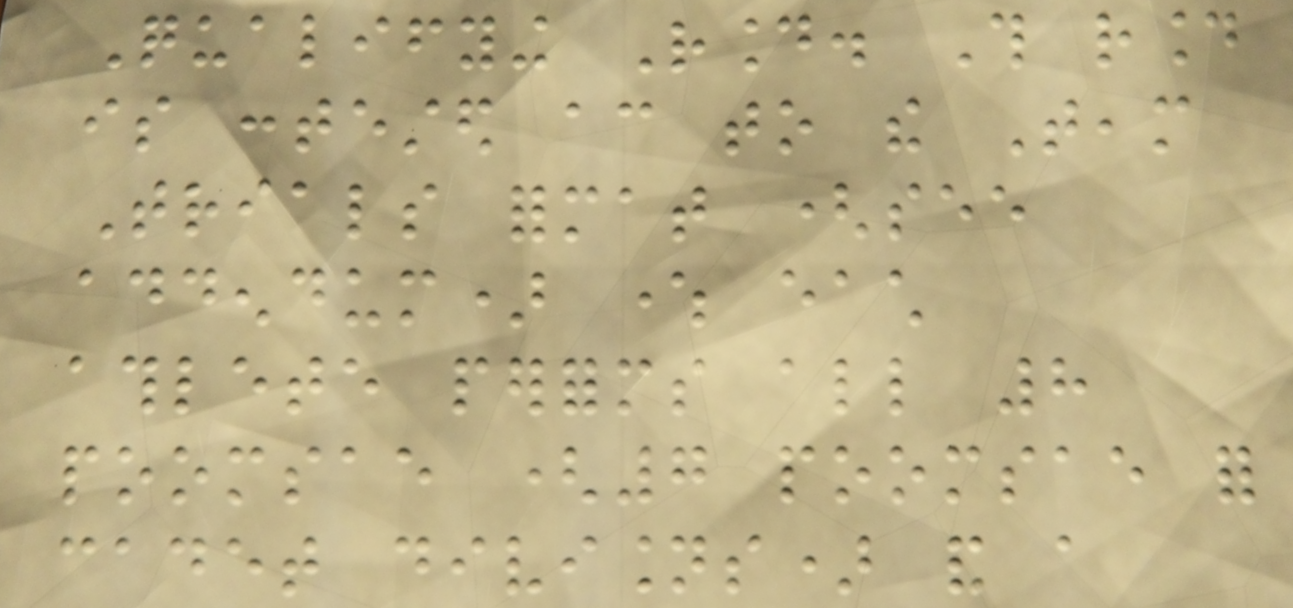Qualifying Round. This round
is contested according to the Team
Trials format (see
addendum) where each
athlete performs all 8
poomsae (7 poomsae for
cadet divisions) and a
